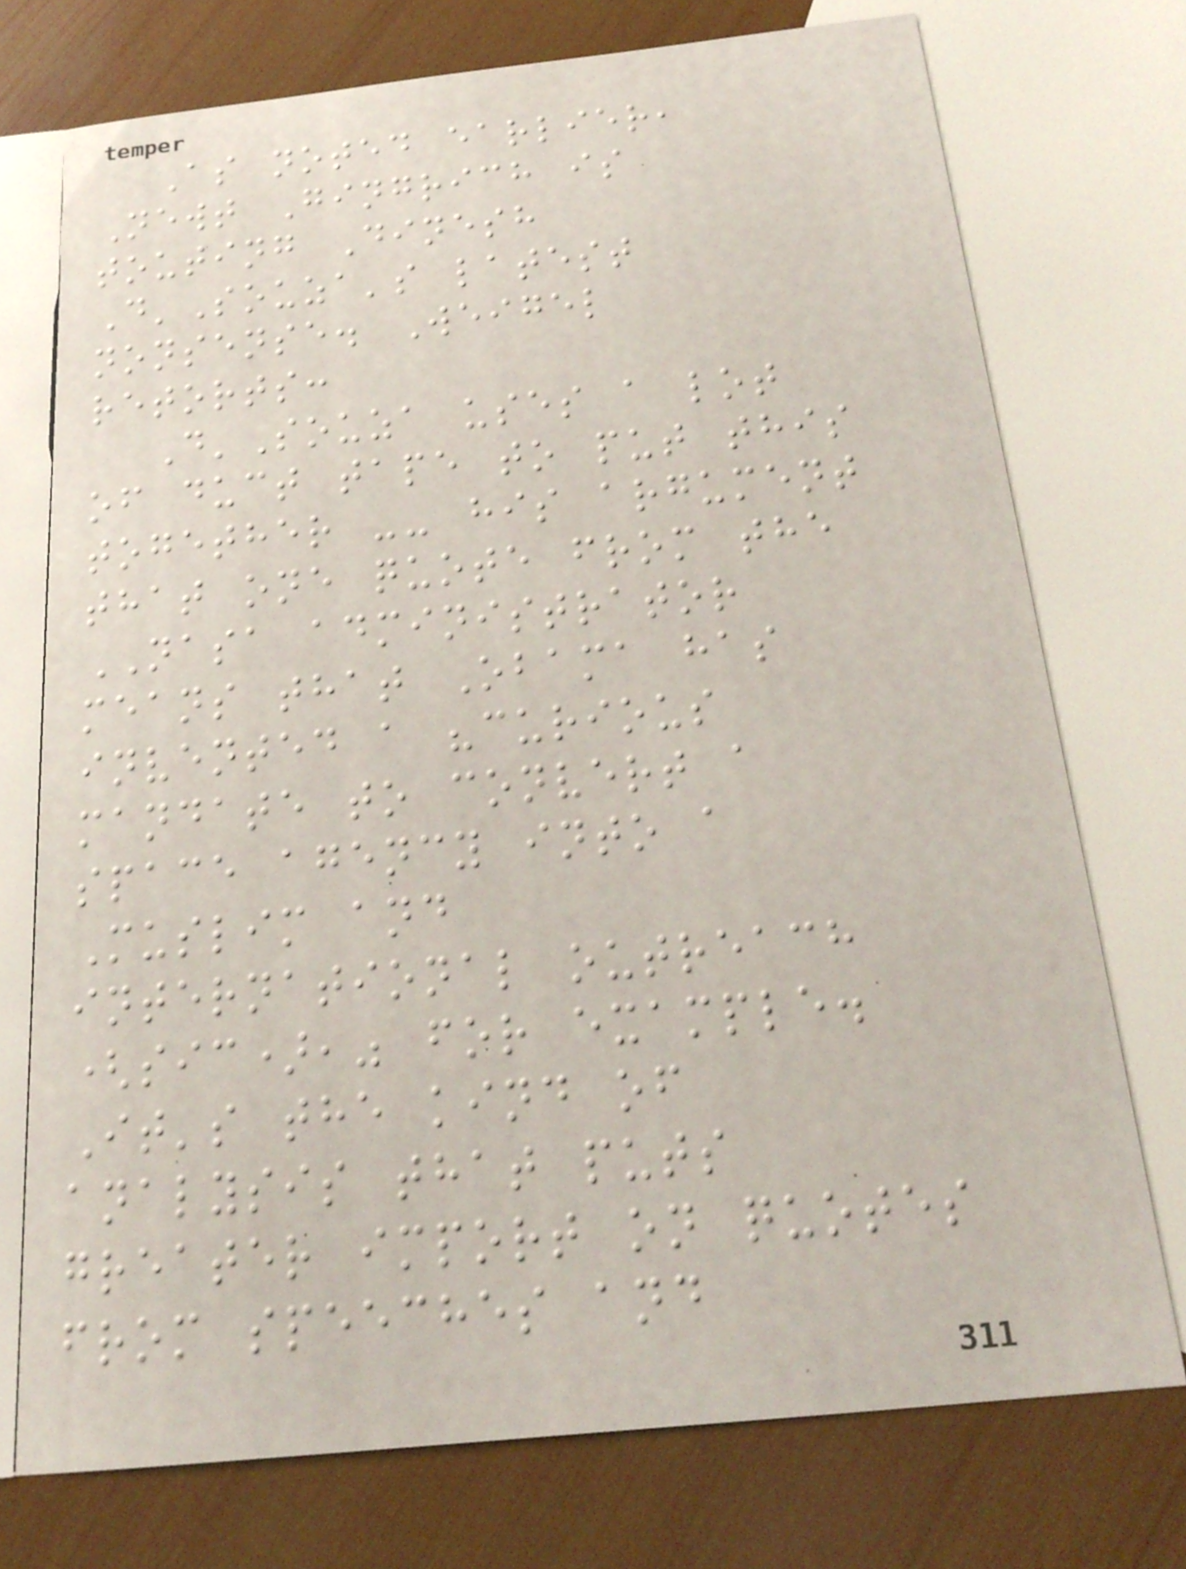As noted earlier,
Newt Gingrich is
touting Dinesh
D'Souza's latest
nonsense. Weigel
retorts:
D'Souza uses a lot
of duct tape to put this
together -- his argument
that one quote from the
NASA administrator
means that Obama has
invented a "curious
mandate to convert a
space agency into a
Muslim and
international outreach
(sic)," for example.
It's the kind of
analysis that puts
greater import on quotes
from speeches and
